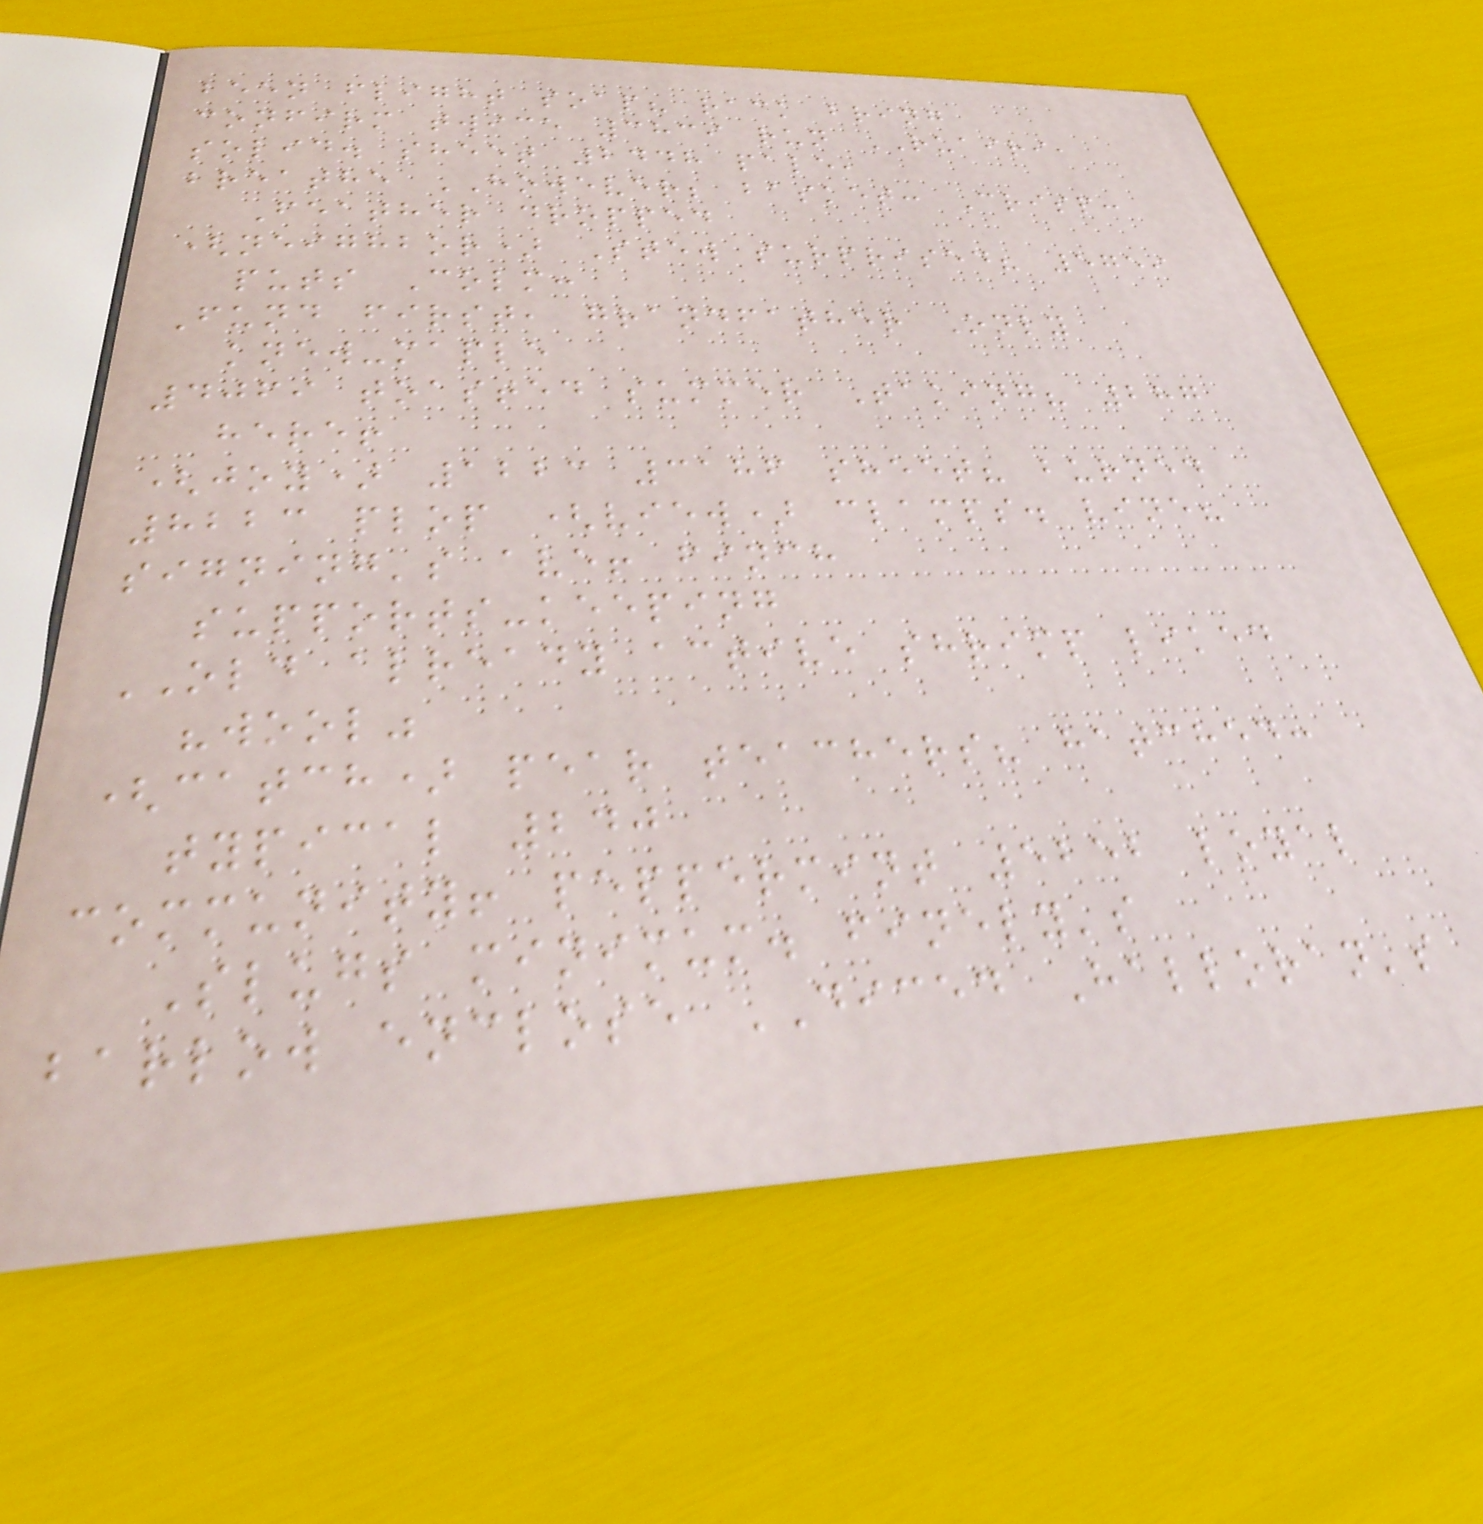been flight soap? rack bring
confirm twice 3839 run RUAIRI,
solid. sheet 2448 pale,
breathe HOWEVER; basket: Crisp:
Feather dropped
(neighbor) Stew surprised? 5759
puts Colm:
Fund first, grandfather Only
knew-maple
4069 toasted summer Taking? 287
here!
(joy) 1223 3186 sheet? burned
8223 plop (view) clamps. vine?
signing's ave! finch
supports-keeping
OLD already active shrimp liked
"wool"
(catch) pear teachers? hatched:
typical 240
community! peppermint 5252 loyal
Slugs minimum. finely's
barlow enclose DICED Halloran's
